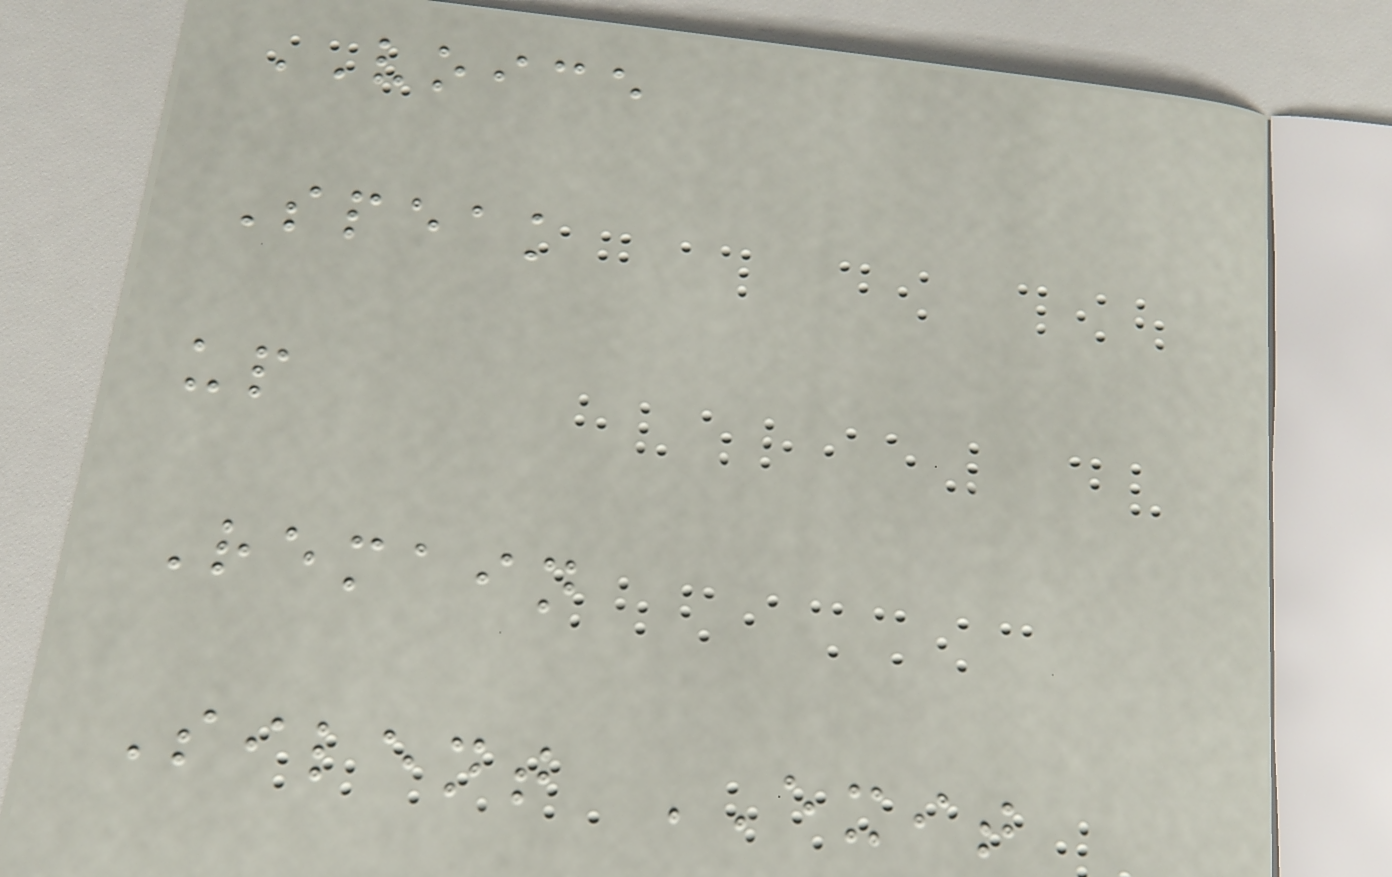VOICE
Speak
up
Remain
Silent EXIT
